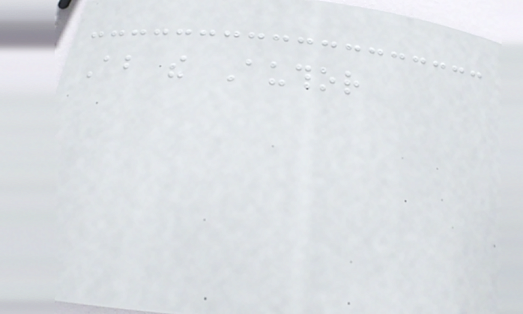About the Author
